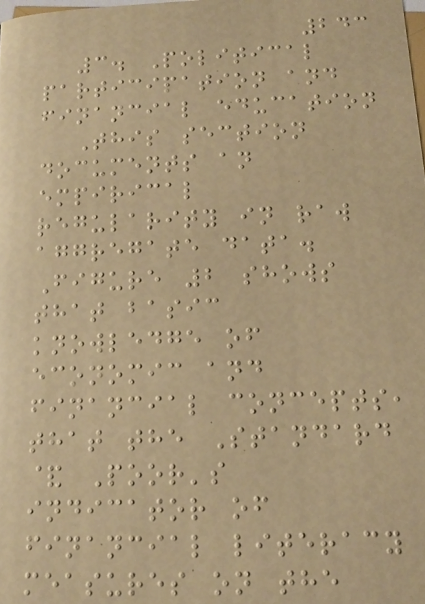243
3. Political
participation and
financial education
This section
documents an
empirical
regularity in raw
aggregate data.
Figure 2 shows
that basic
knowledge of
economic and
financial concepts,
that the Standard
& Poor's
indicator of
financial literacy
measures on the
